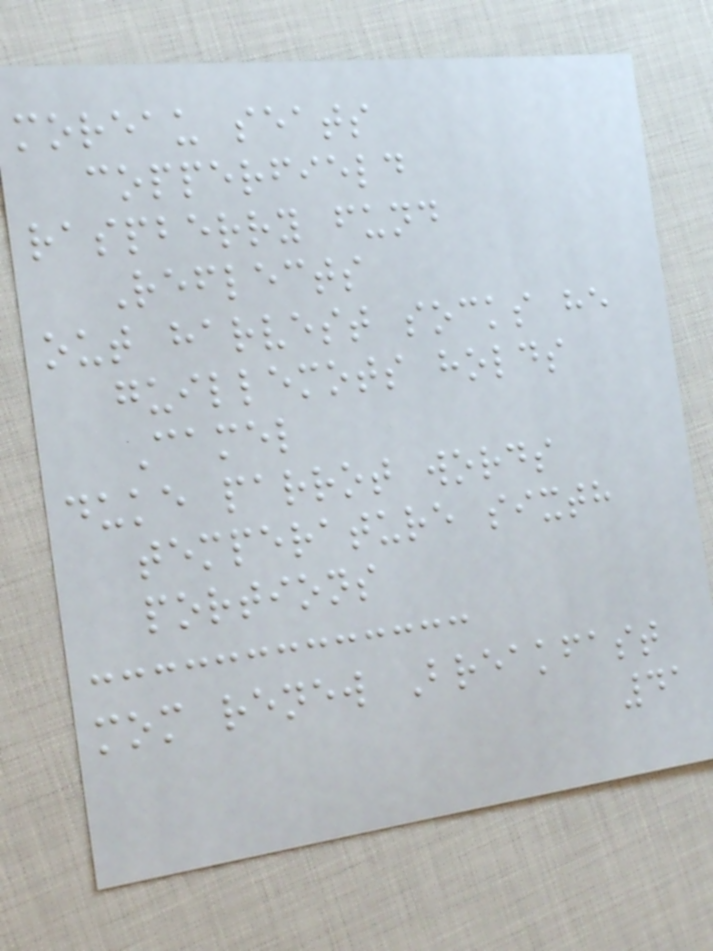moreau seats
copperfield
raspberry fund
Reflects
out harvest socks he
guillemots holds
Camel
duke parrot words
temperature sixth
portions
mom renew Breakfast
41
